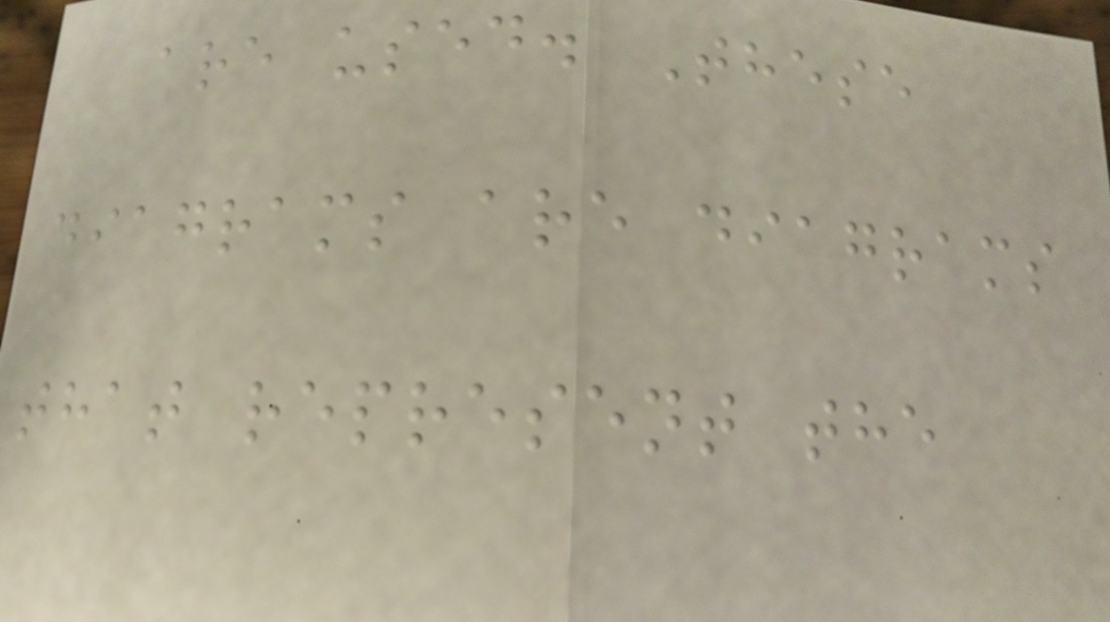are used. These
diagrams are diagrams
that represent the
